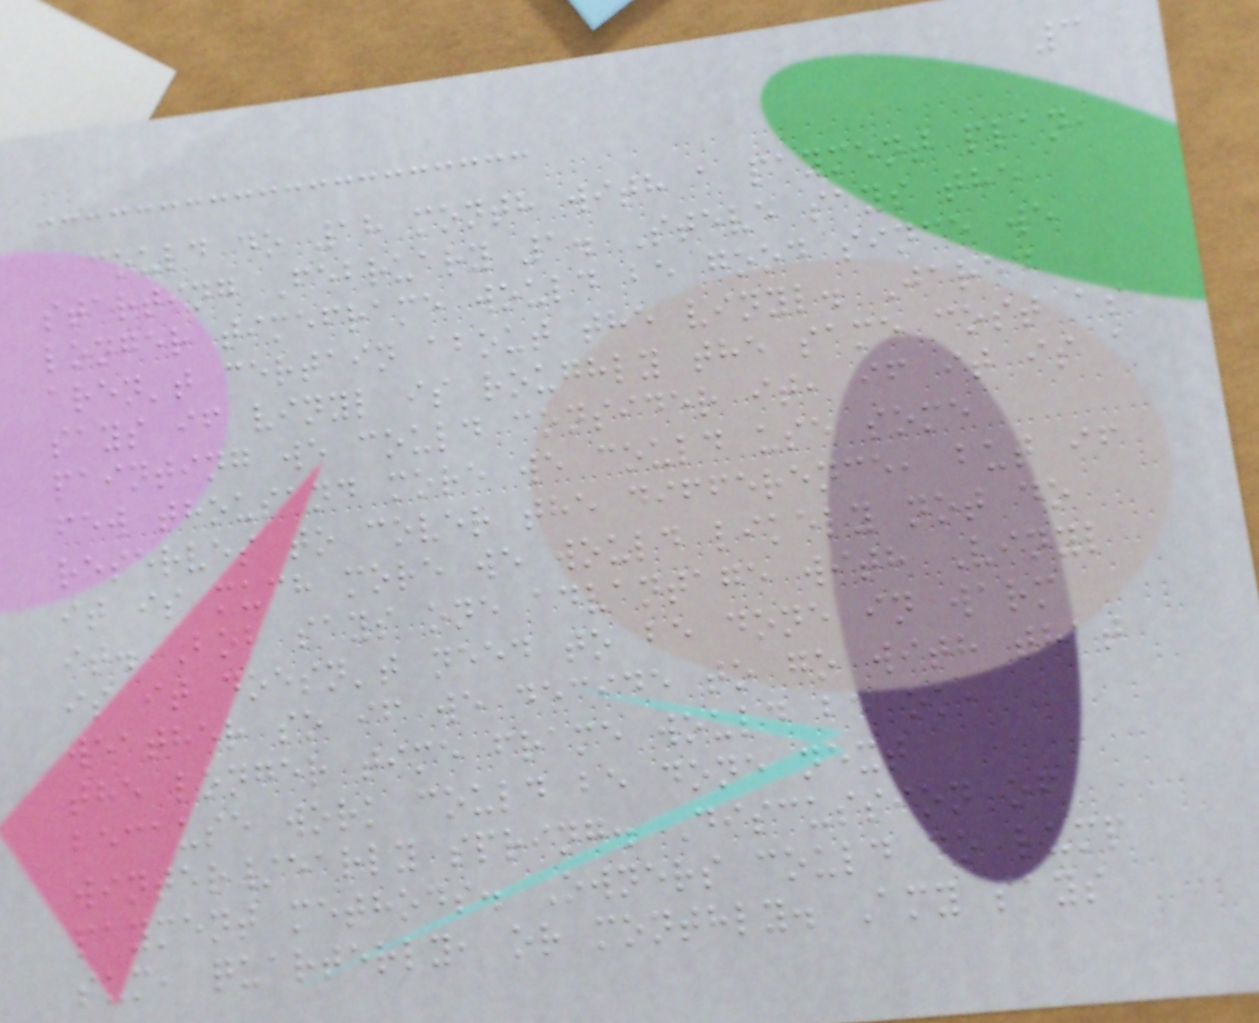3
could do 18 month with a payment plan,
starting February 1. Steve says the
longer timeframe would be good since we
aren't certain about the vinyl. Jared
says if vinyl is roughly the same cost as
painting we could consider it, if it is a
few thousand more we could use some
reserves to cover the difference, but if
it is much more we would likely not do
it. Bob says one advantage with Vinyl
is it doesn't need to be done in warm
weather so if we decide to go with that
the longer time frame would be ok,
because work could be done next
winter/early spring. Discussion of
payment methods. Owners could do lump
sum, quarterly, or monthly. Amy says
